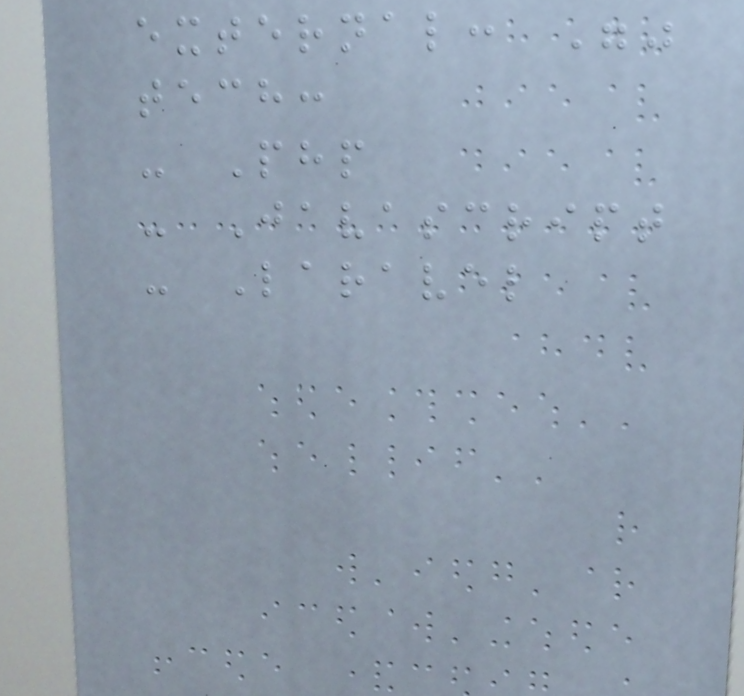external: ""
tech:
- Php
- Javascript
- Laravel
